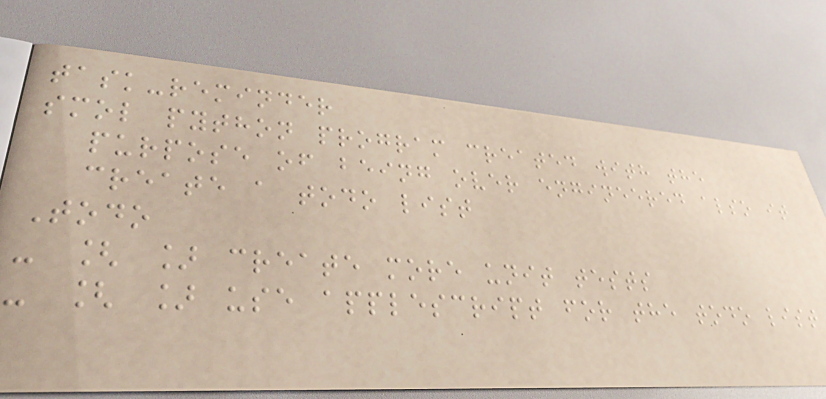task-reminder
smol python program created with the
purpose of being over engineered also it
create a todo list
Todo
- [ ] create more unit tests
- [ ] use applescript for the todo list
